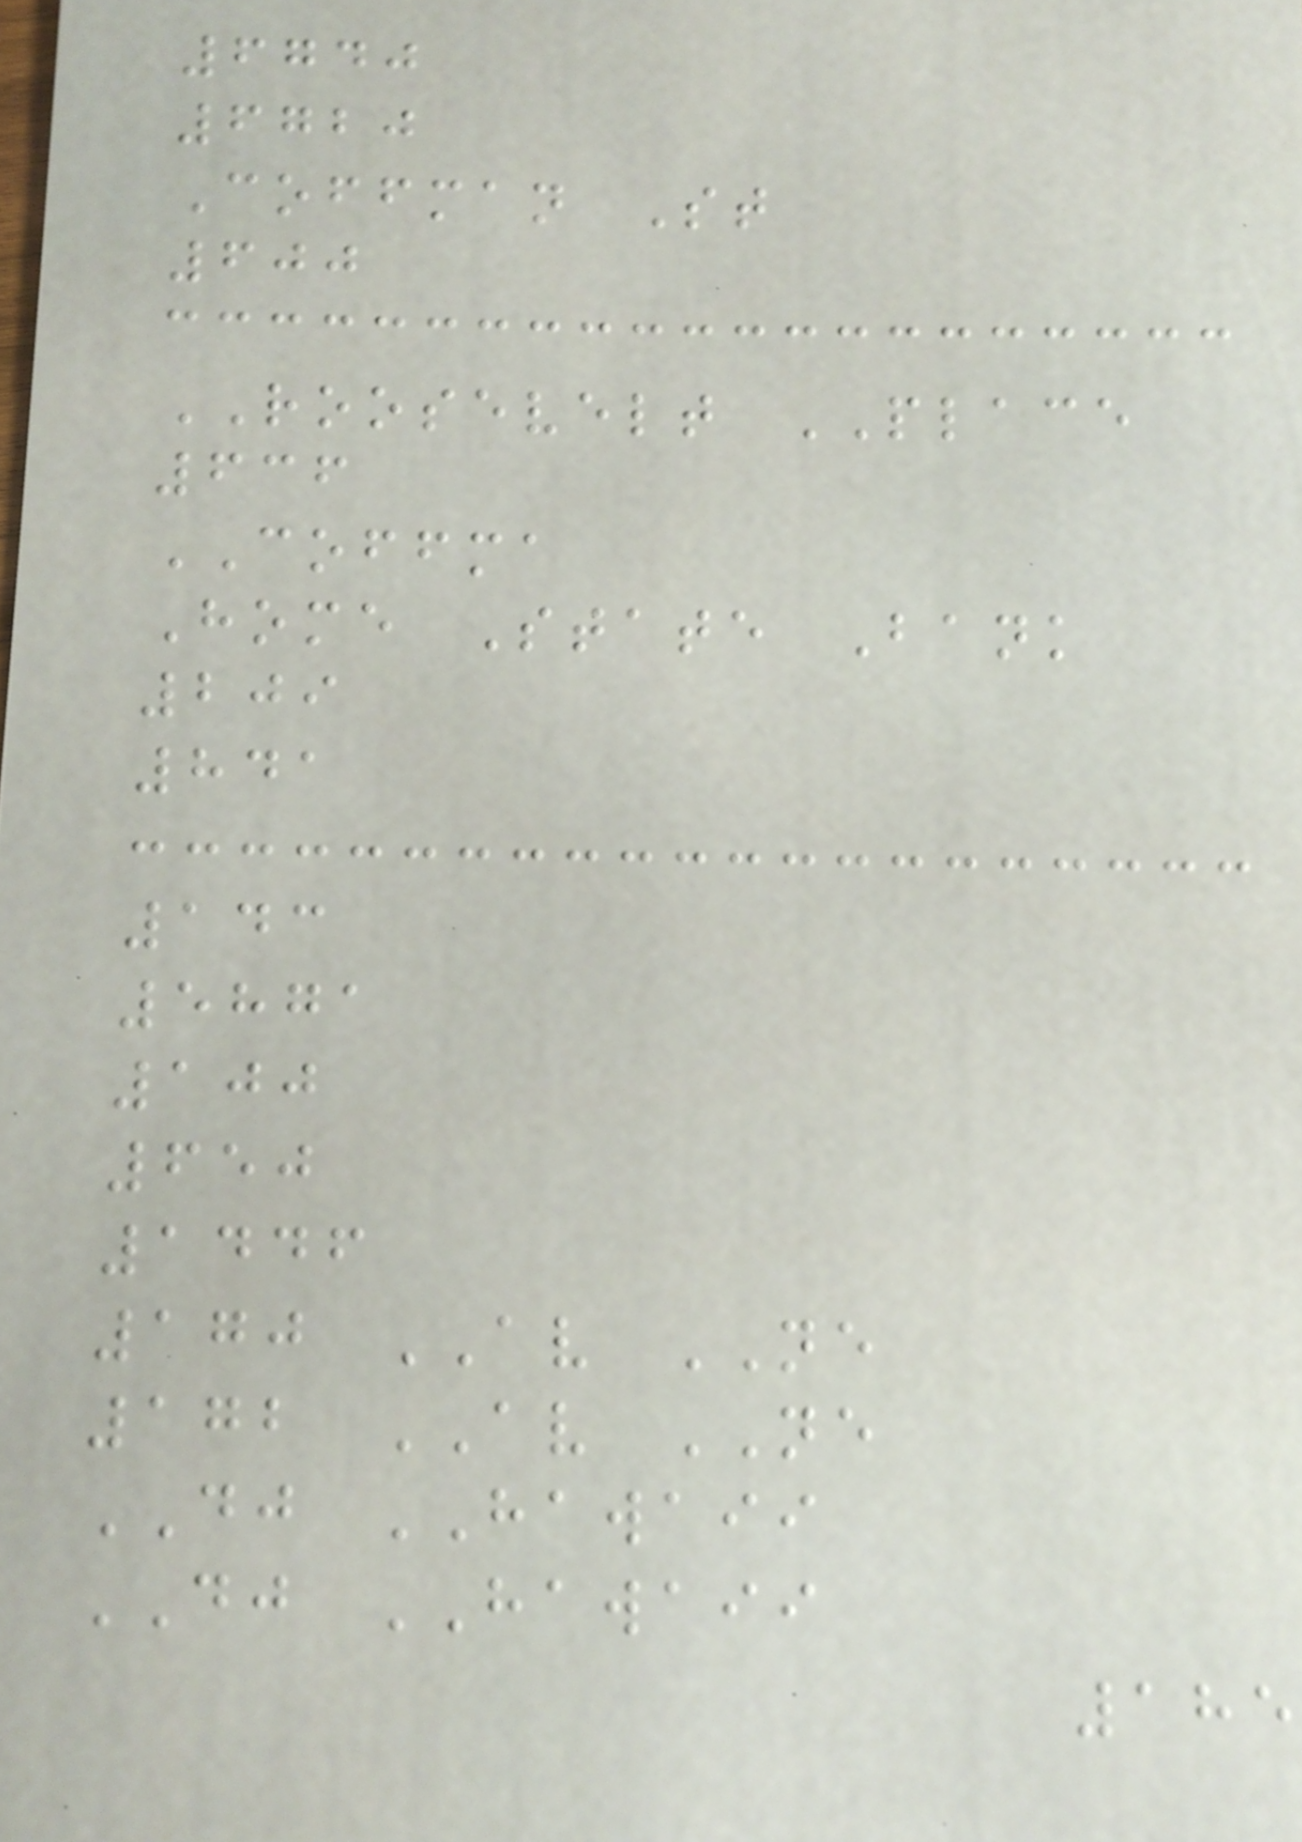6740
6720
Coffman St
600
ROOSEVELT PLACE
636
COFFMA
Home State Bank
209
841
143
5871
100
650
1446
170 AV NE
172 AV NE
DJ HAWAII
DJ HAWAII
185
